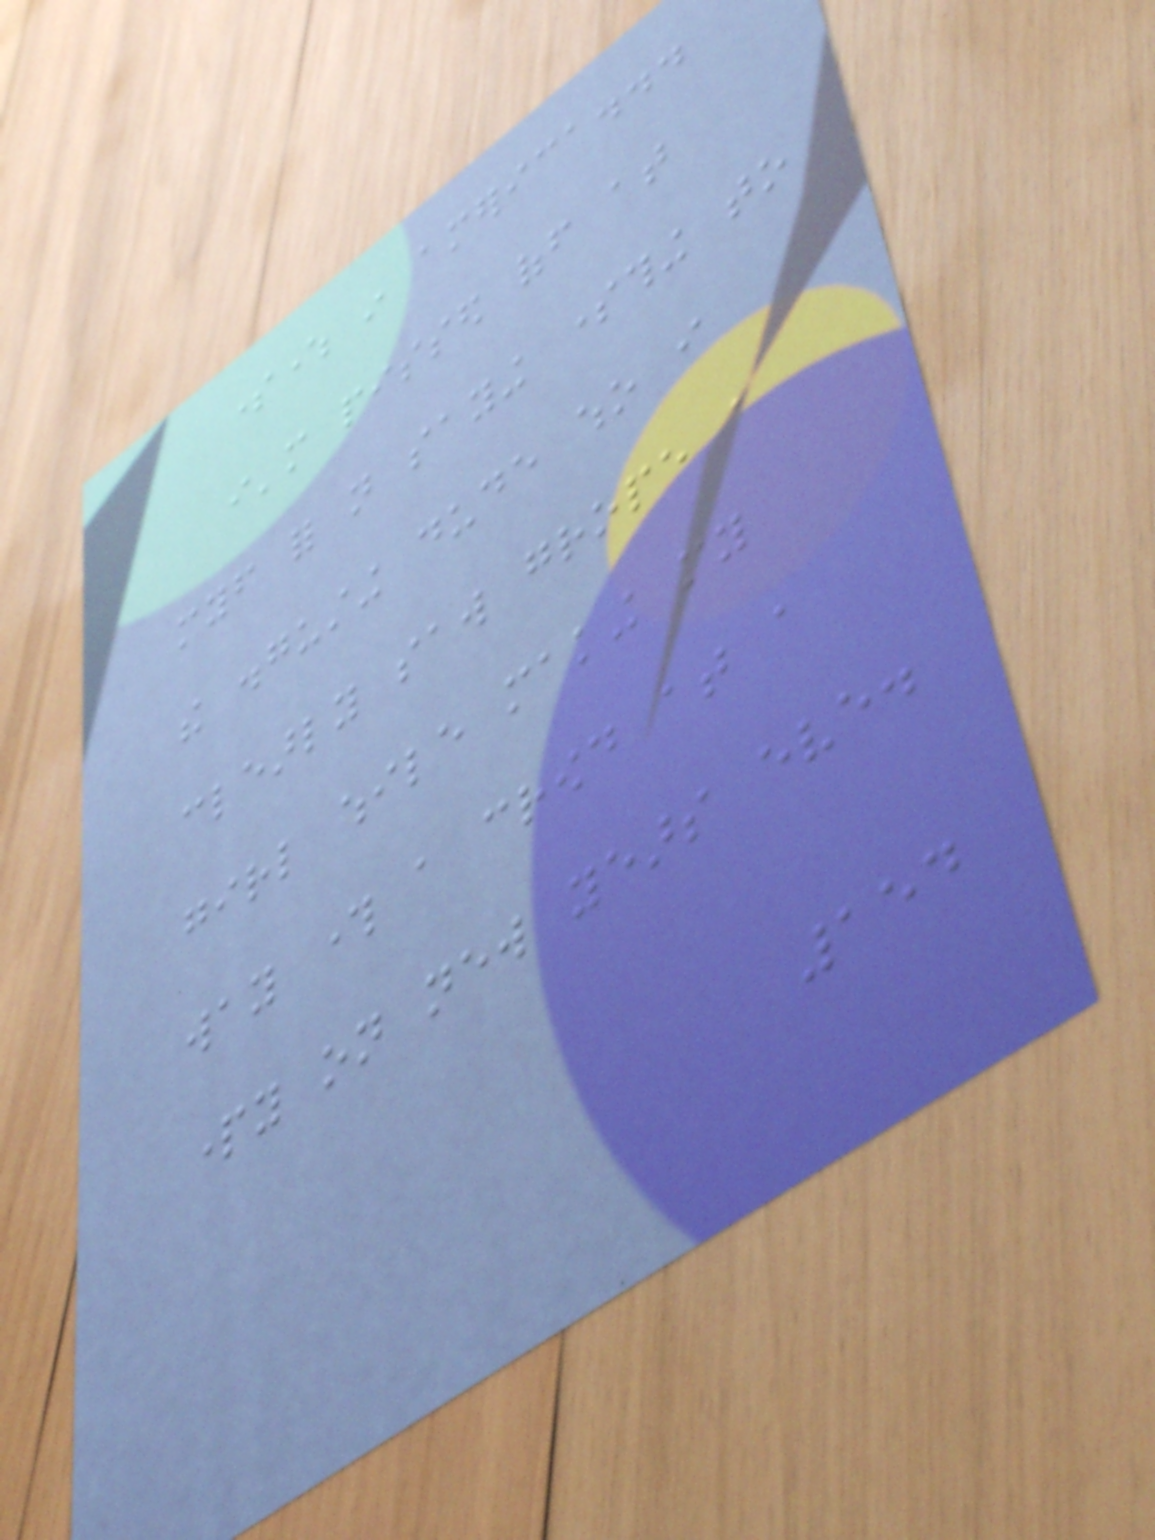somewhere in america...
i'm pissed off at
myself for not saying something to
the disgusting dude who i
clearly saw grope a
girl while making my
way through a crowd at a
party on new years eve.
154
